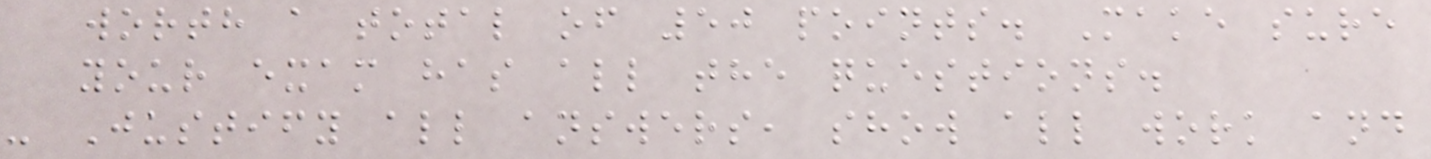worth a total of 50 points. Make sure
your exam has all the questions.
- Justify all answers, show all work and
